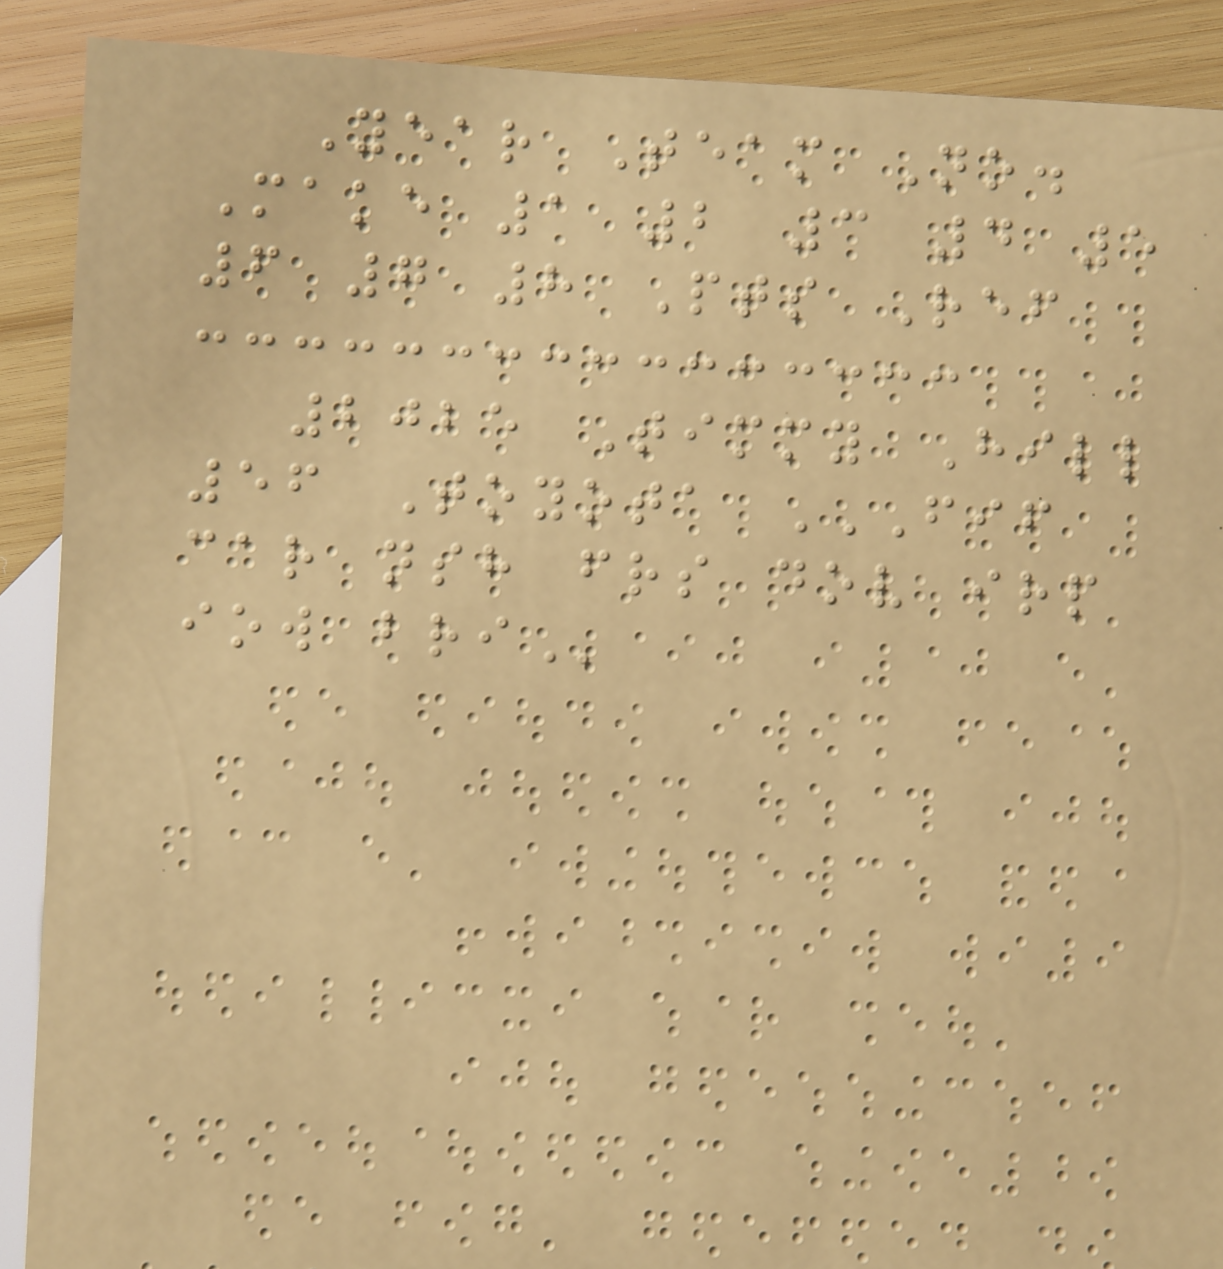Year Team No.
Make 1 2 3 4 5
6 7 8 Pts Ref
2025 Timmy Hill
56 Toyota FIF
CAR NSH FRS DOV IRP
IOW BRI
